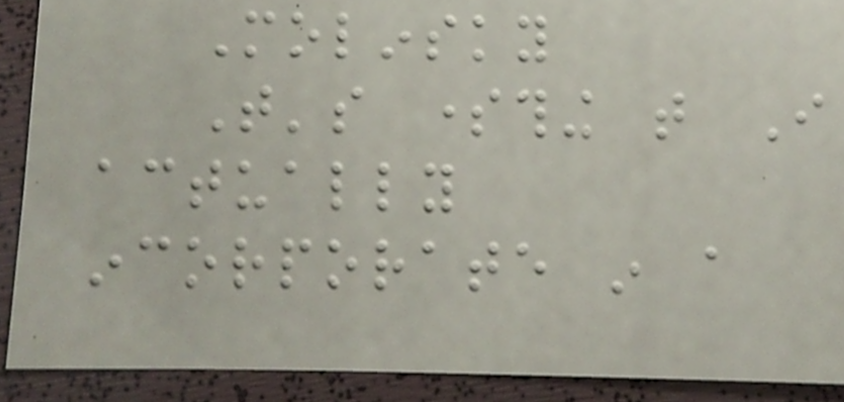Molinsky
That's something that I
actually
incorporate in a
